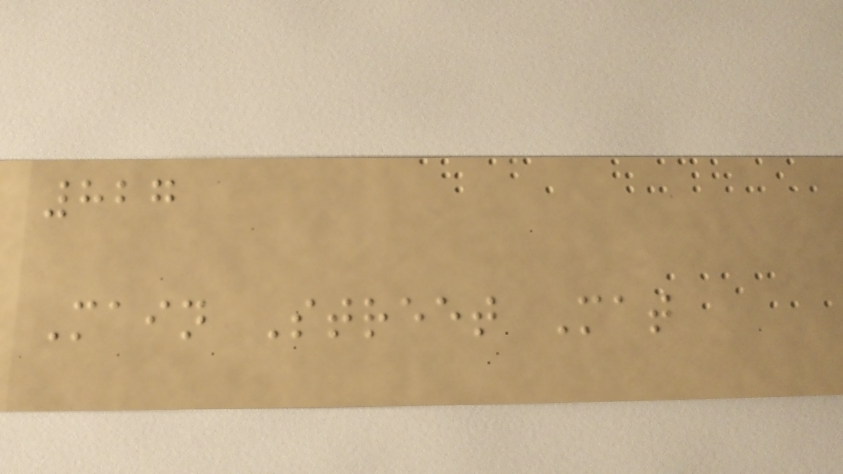827
Main Street Mat
